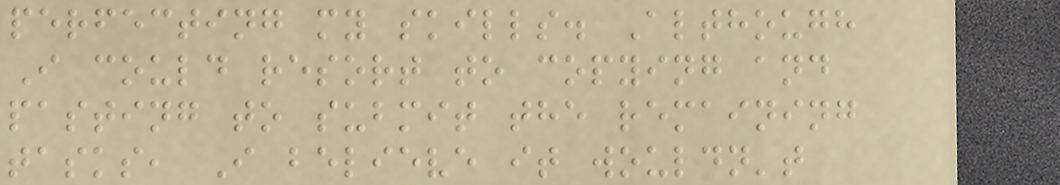perfecting my skills. Although
I could resort to copying and
pasting to submit the remaining
tasks, I believe it wouldn't
